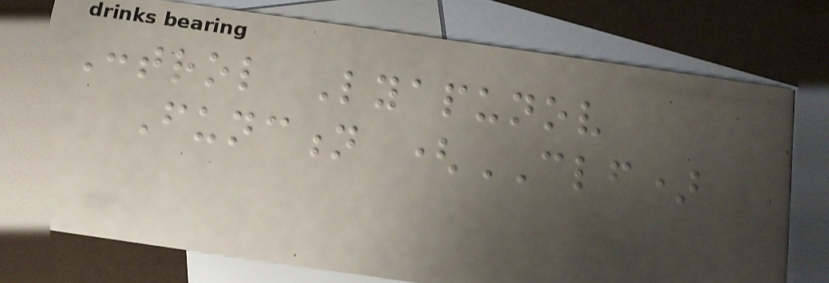Control Lyapunov
Function (CLF)
